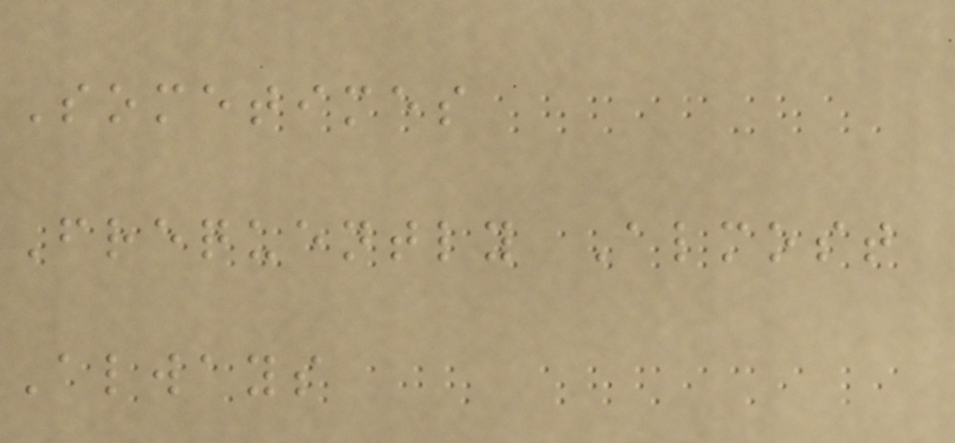Sometimes
Frequently Almost
Always
